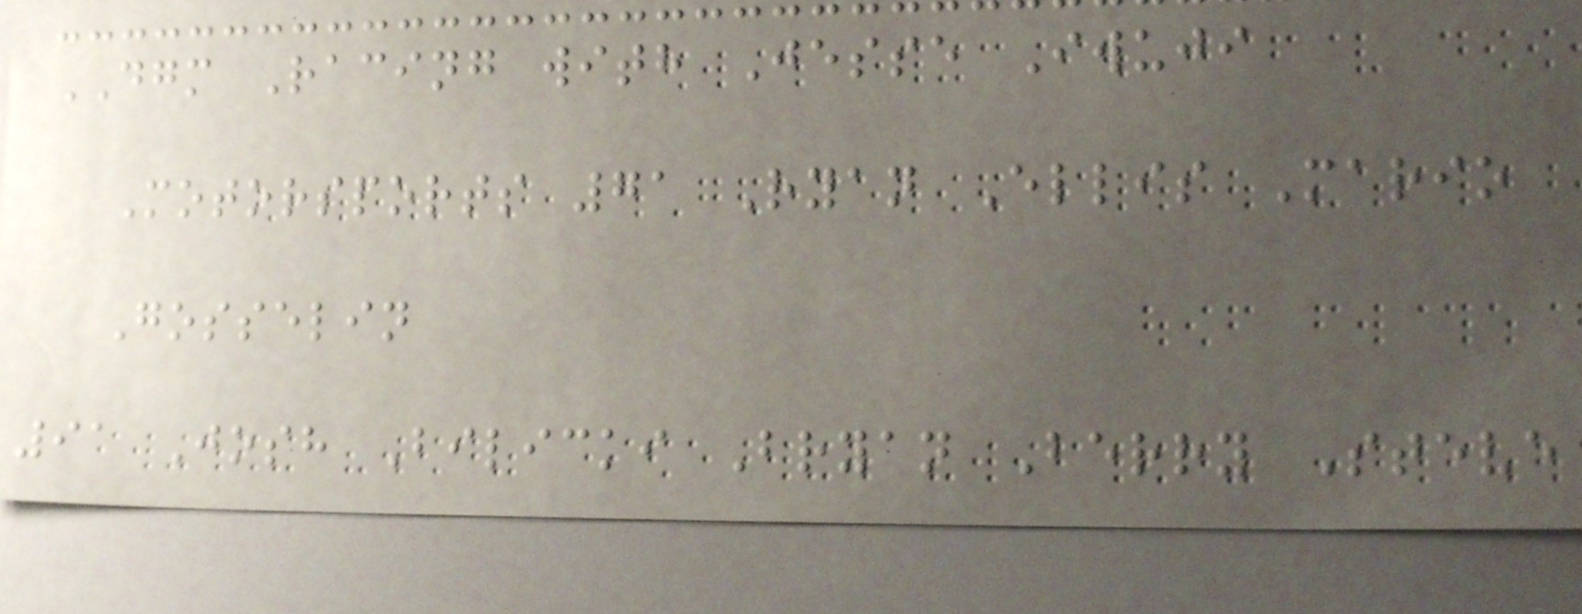DGM Racing with Jesse Iwuji
Motorsports 71 Ryan Ellis Mario
Gosselin
91 Josh Bilicki Bryan Berry Steve
